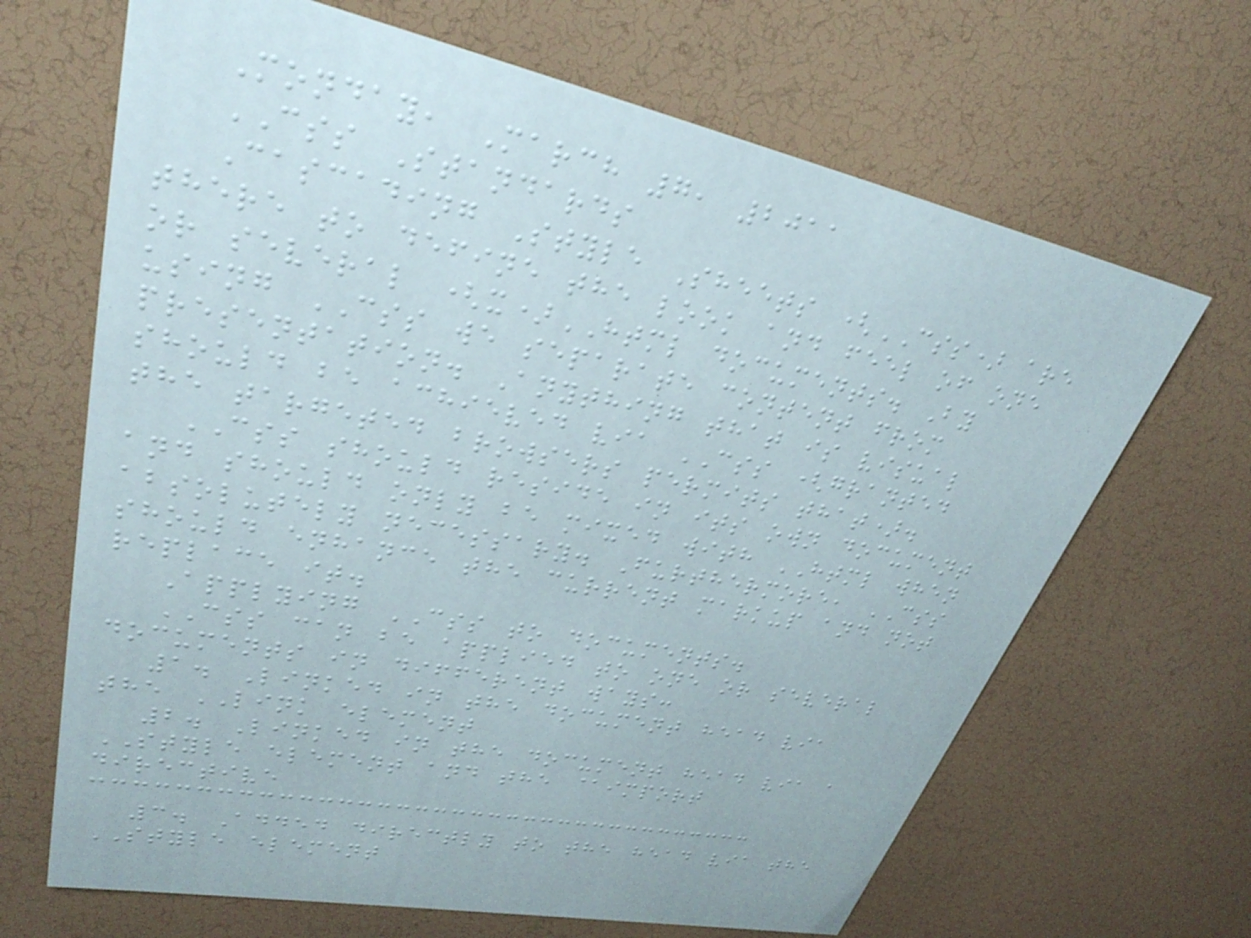Monday, March 7, 2011
CSS Standards
Cascading Style Sheets (CSS) are
there to define the look and feel of one
or several (x)HTML documents. By
using CSS we separate content from
presentation. Anything that is visual
should be achieved via CSS (granted
the targeted browsers permits that).
CSS should reside in its own document
and should only be mixed with HTML when
absolutely necessary. Furthermore, CSS
should enhance the current markup and not
replace it.
Applying CSS to documents.
CSS can be applied to one or several
documents in different ways:
1. Linked in the document head via
the LINK element
2. Linked in the document head via a
STYLE element and the @import
directive
3. Added directly to the head via the
STYLE element
